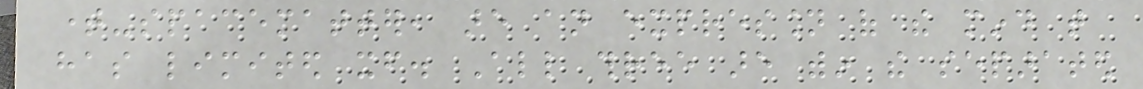time-spacematter, are an expression of the mind that
has limited itself. All three are within the separated
